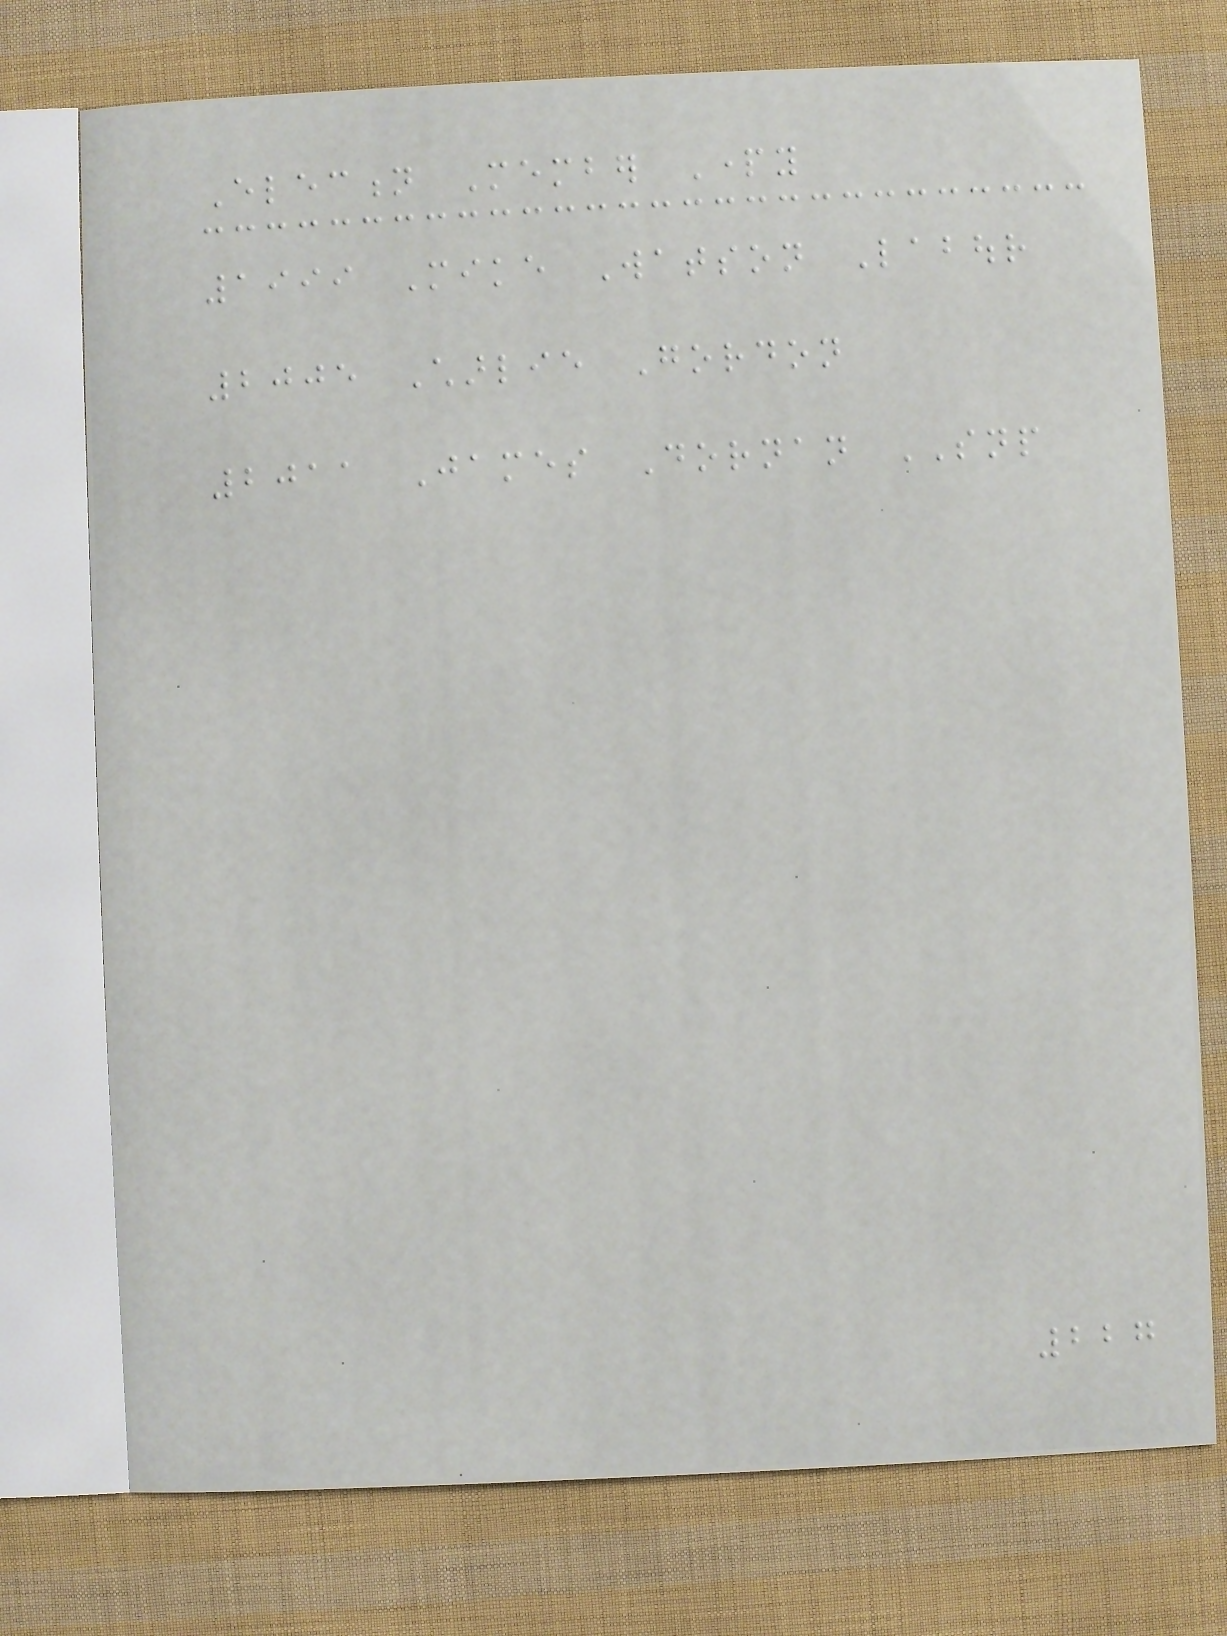Election Member Party
1999 Mike Watson Labour
2005 Charlie Gordon
2011 James Dornan SNP
227
